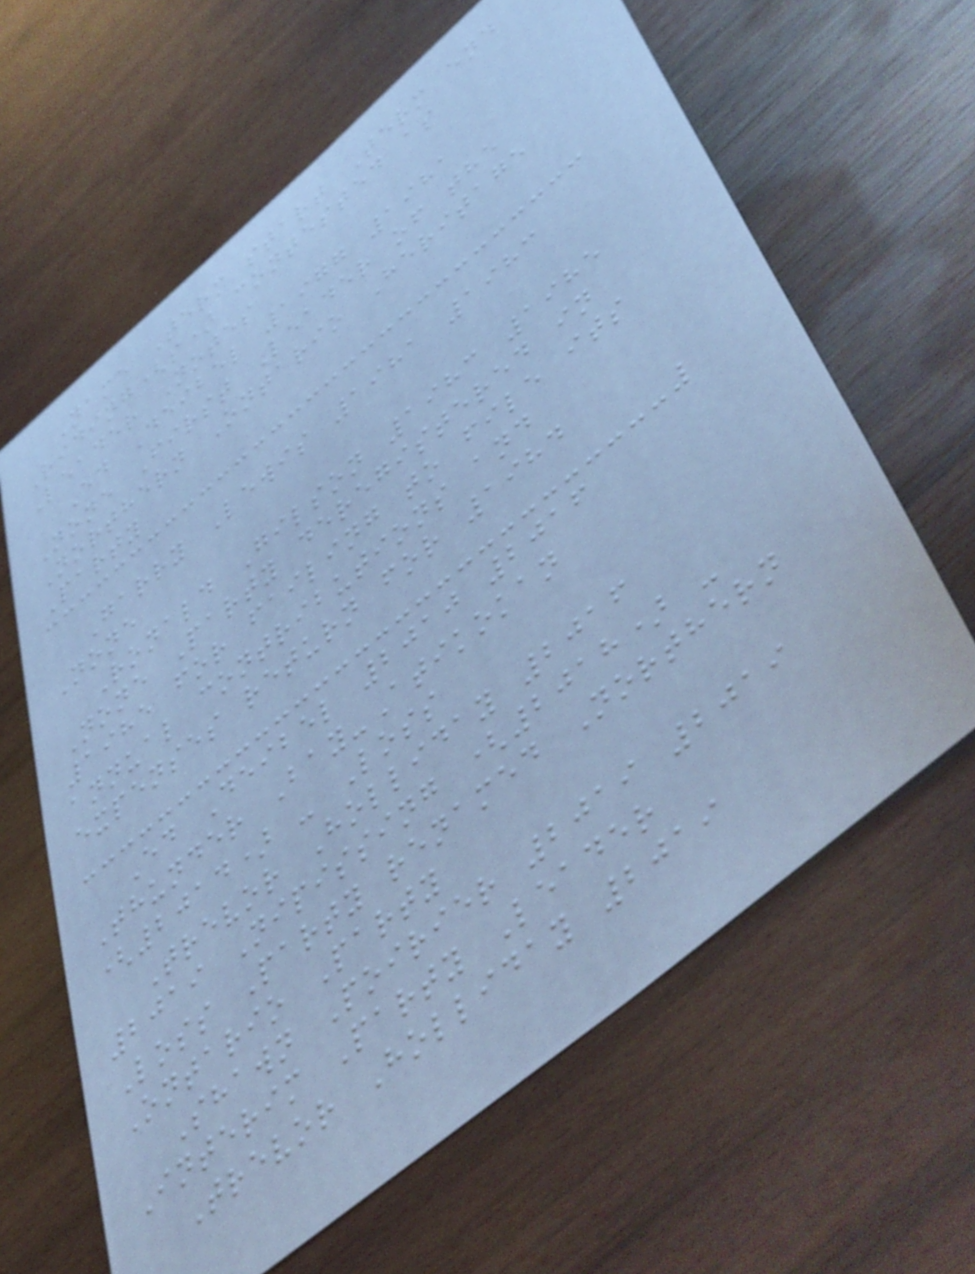Name Term start Term end
Riding(s) contested as
Leader Notes
Ed Deibel 1977 1981
None First Leader of the
Northern Ontario Heritage
Party
Garry Lewis 1981 1983
None
Ronald Gilson 1983 1985
None Party deregistered in
1985 for failing to file its
annual contributions and
expenses return for 1984
Ed Deibel 2010 2016
Thunder Bay-Atikokan
(2014) - Loss
Trevor Holliday 2016
2019 Nipissing (2018) -
Loss Party renamed Northern
Ontario Party
Shawn Poirier 2019 2019
Interim Party Leader
Trevor Holliday 2019
